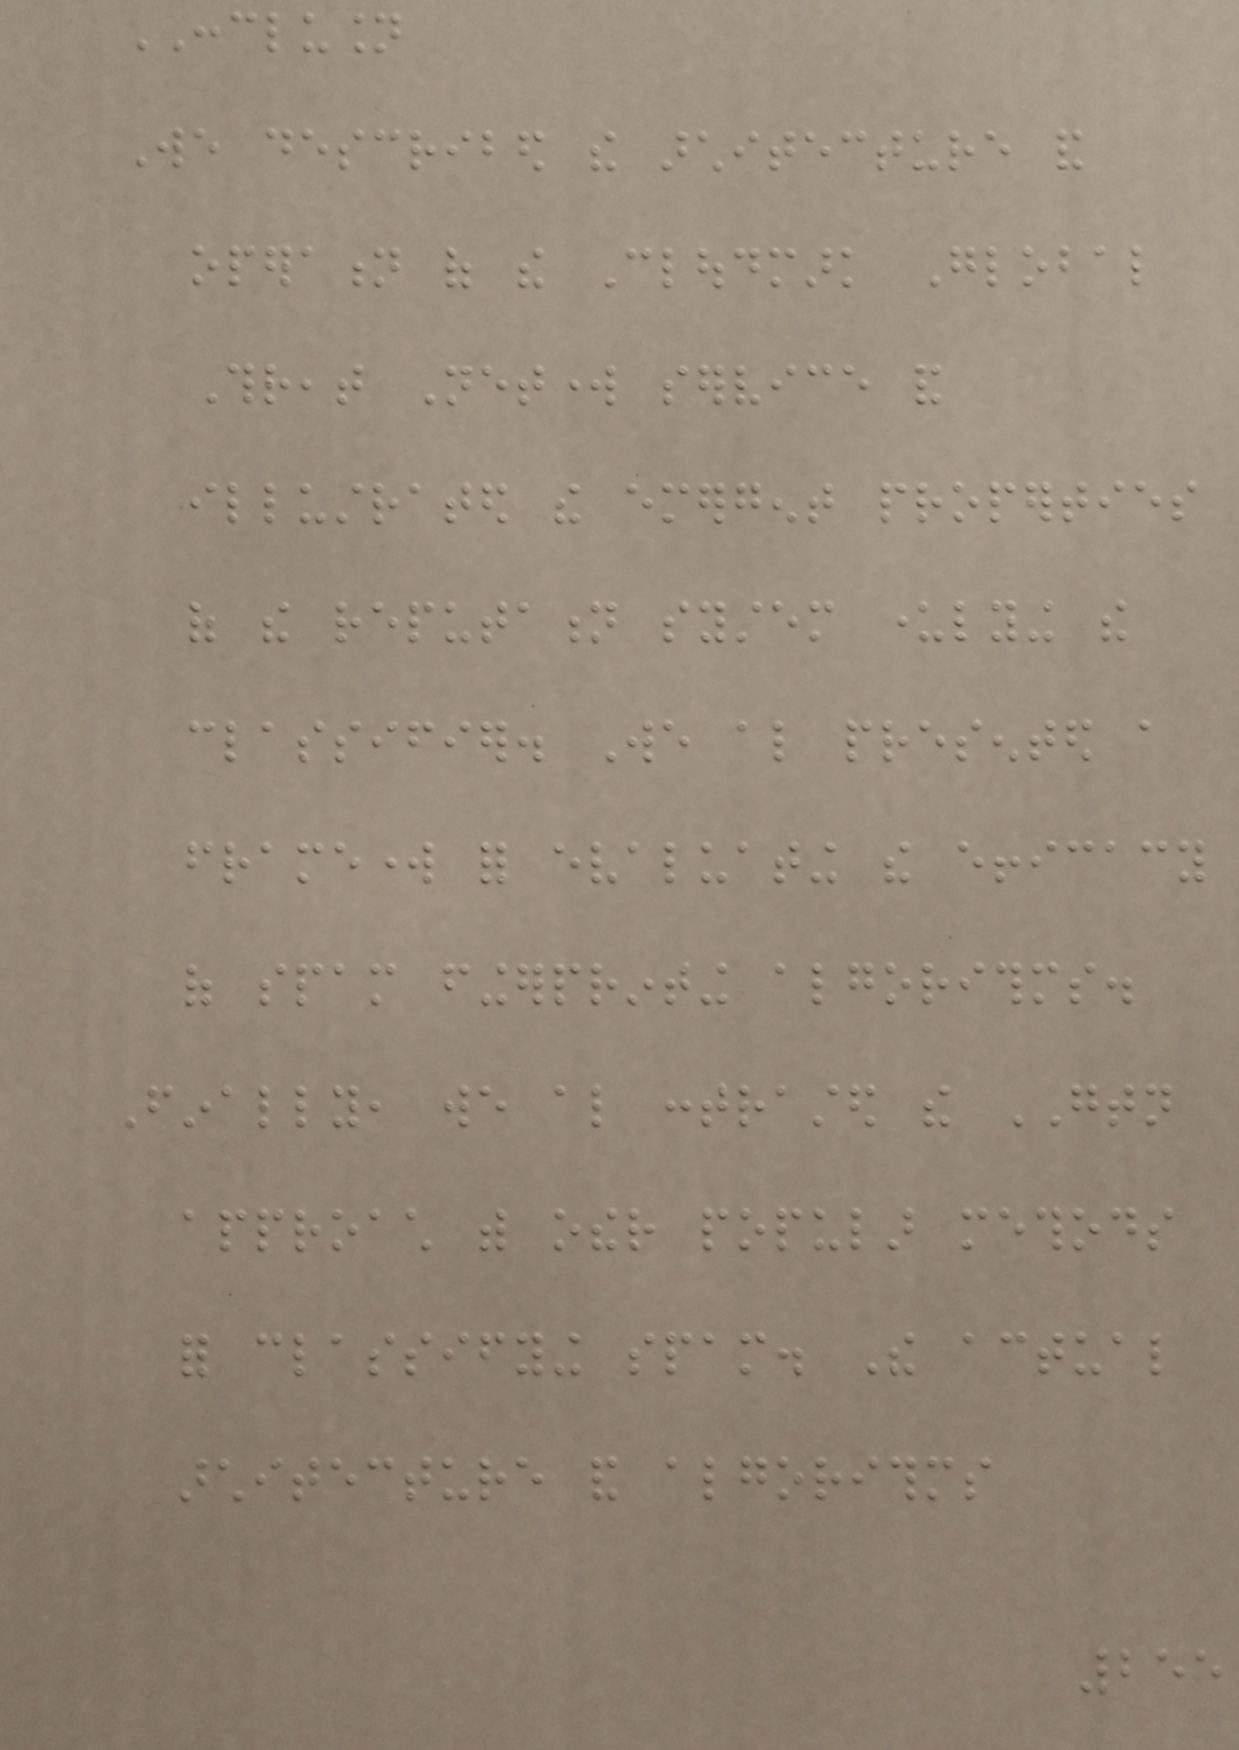CONCLUSION
We described the architecture and
operation of the Cloudmark Global
Threat Network service and
illustrated the emergent properties
of the reputation system underlying the
classifier. We also presented a
framework for evaluating the efficacy
of spam fingerprinting algorithms.
Finally, we also contrasted the GTN
approach with other popular methods
for classifying spam. The actual
architecture and algorithms
255
